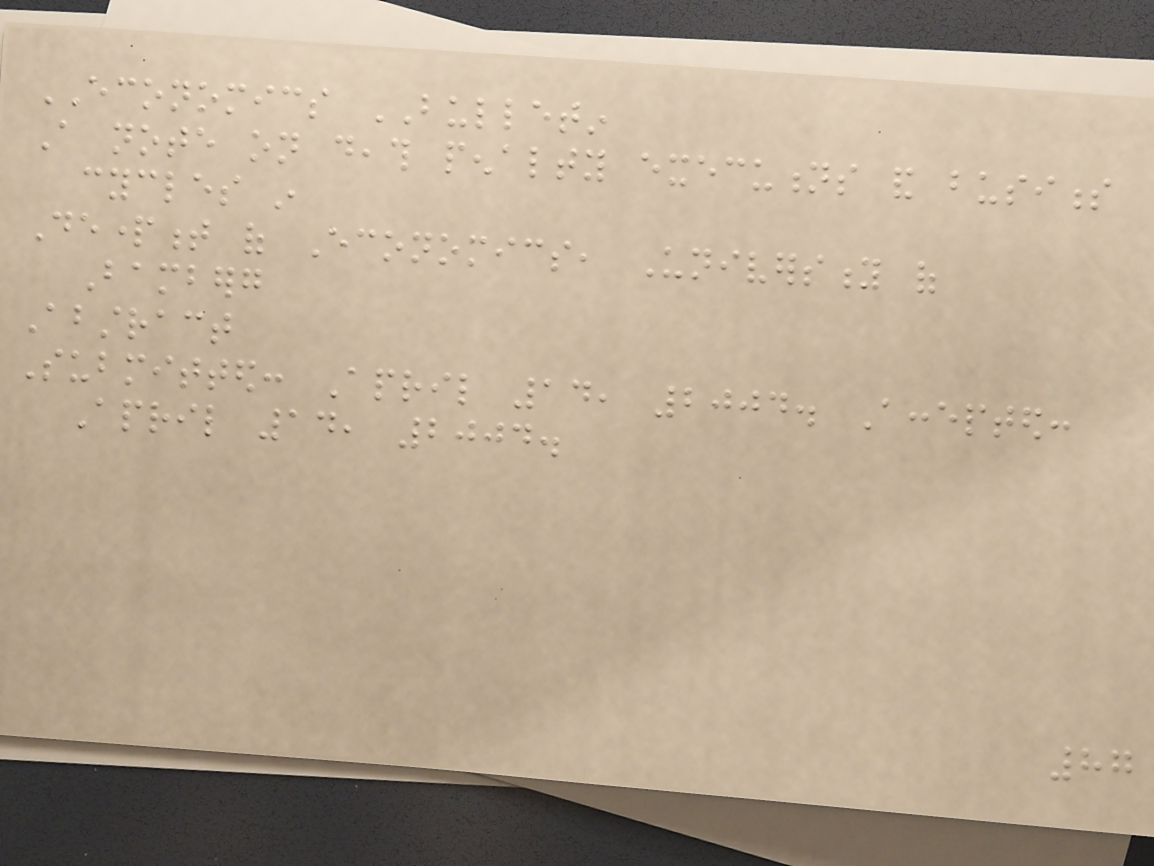ECONOMICS BULLETIN
A note on death penalty executions and business
cycles in
Department of Economics, University of
Bamberg
Abstract
Submitted: April 14, 2004. Accepted:
April 14, 2004.
87
